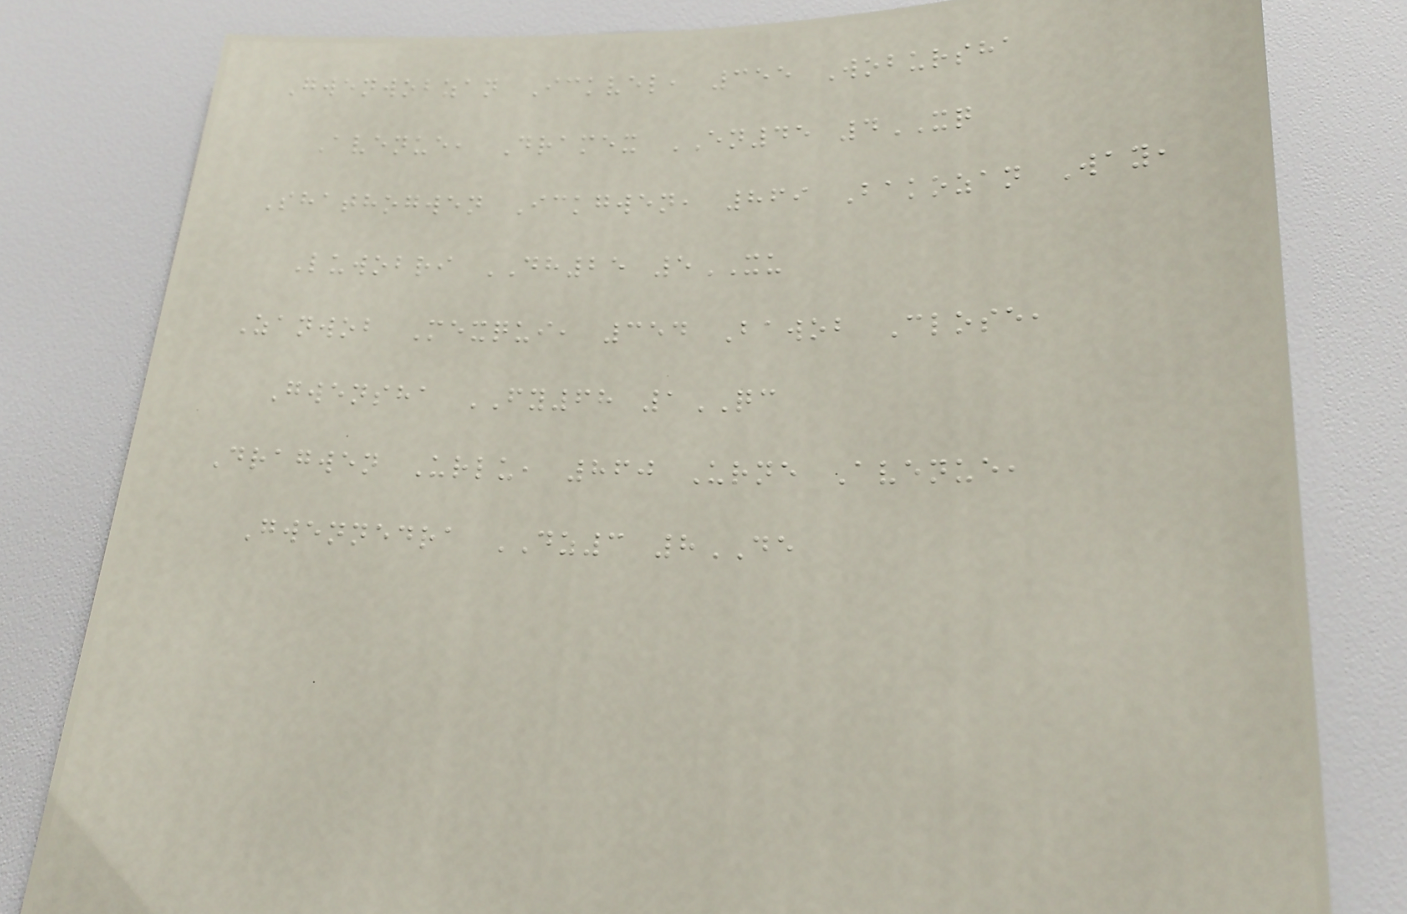Gwenwobzan Ickvel, 355 Wobursha
Avenue, Dramex EN45 4XQ
Shathogwen Ickgwen, 869 Bakozan Way,
Luwobri DH25 5XU
Zanwob Mexqui, 354 Bawob Close,
Gwensha FY68 1QC
Dragwen Urlu, 860 Urne Avenue,
Gwennedra DZ3 8DE
